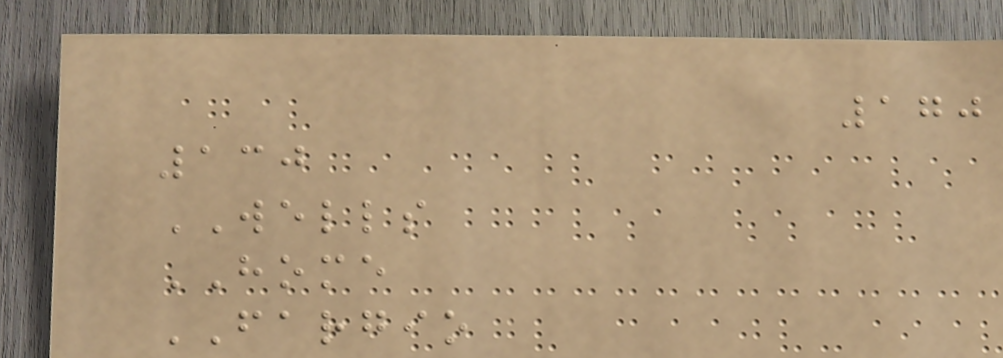170
130
WELLS
HOME
FARGIO
